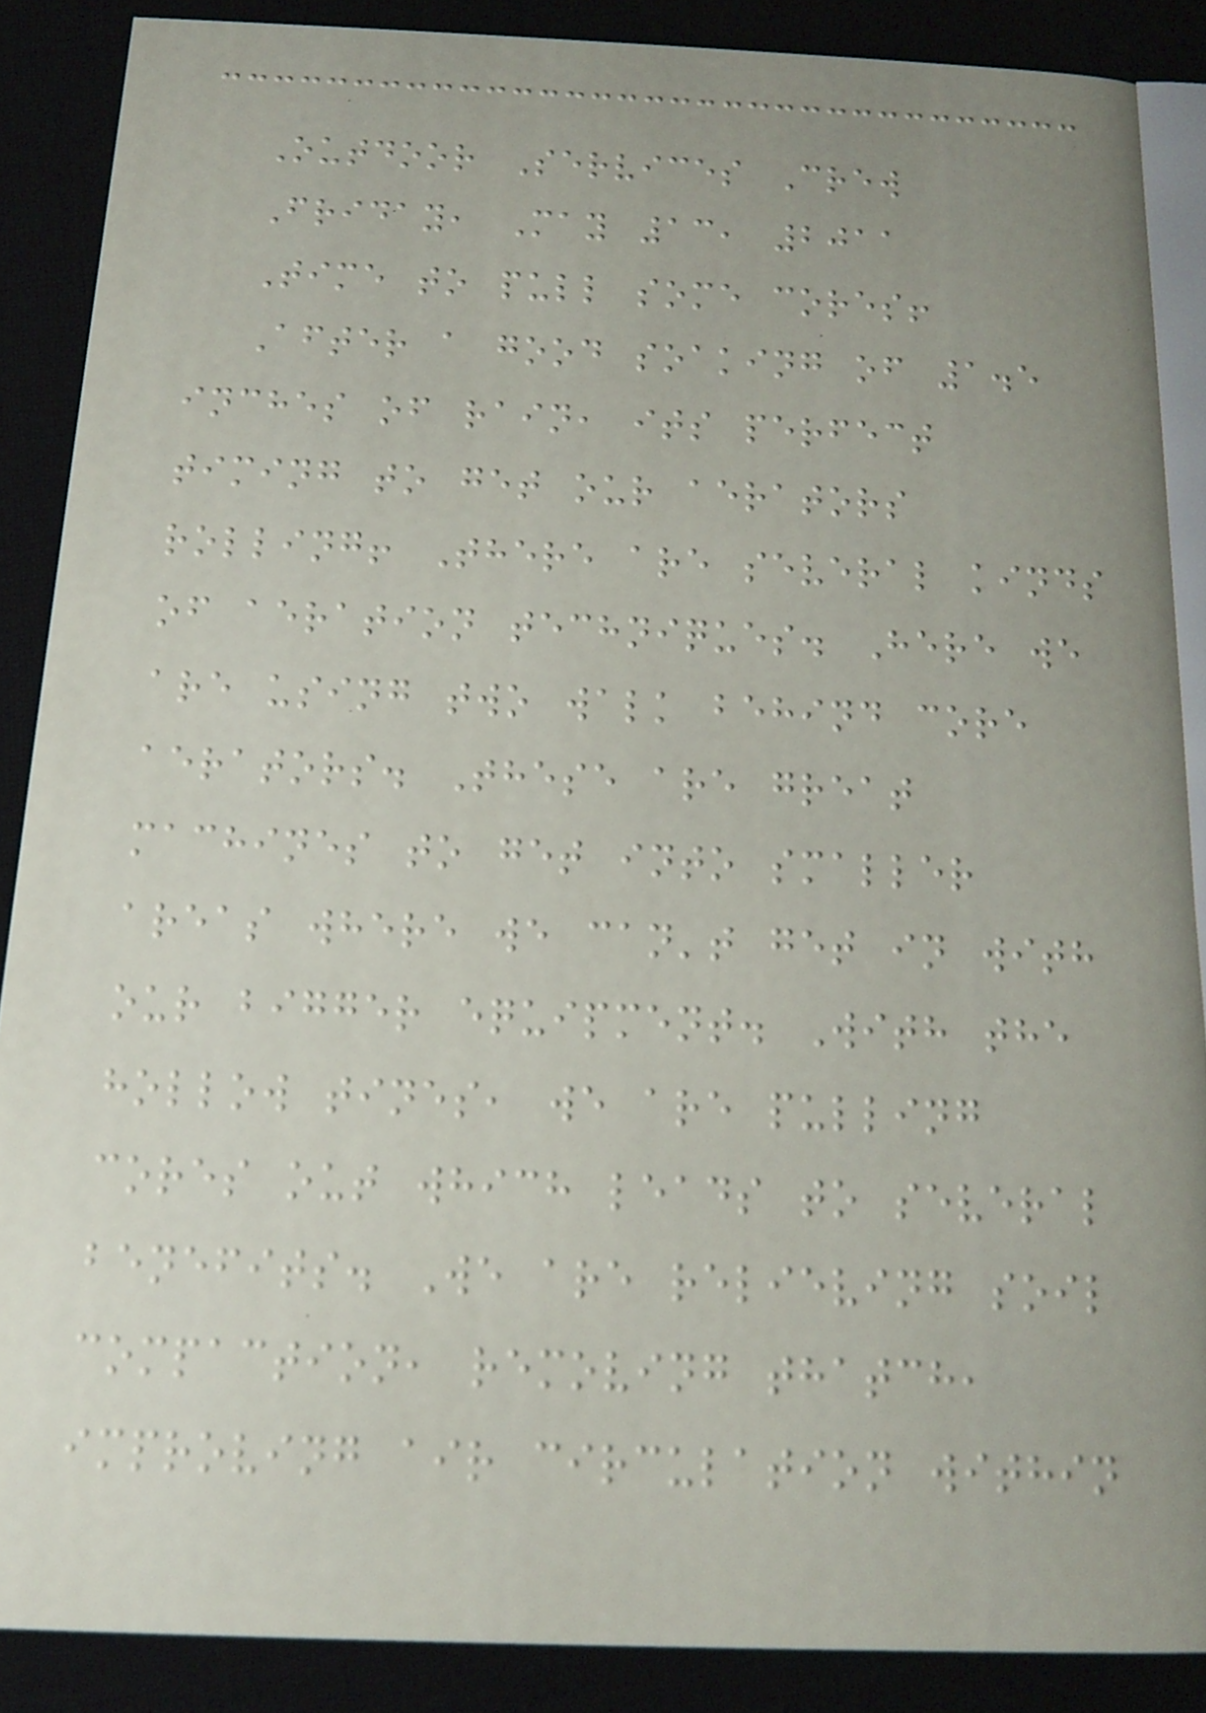Outdoor Services Crew
Friday, May 13, 2011
Time to pull some cores!
After a good soaking of 1.5
inches of rain, its perfect
timing to get our aerators
rolling! There are several kinds
of aeration techniques. Here we
are using two walk behind core
aerators. These are great
machines to get into smaller
areas where we can't get in with
our bigger equipment. With the
hollow tines, we are pulling
cores out which leads to several
benefits. We are relieving soil
compaction, removing thatch,
improving air circulation within
